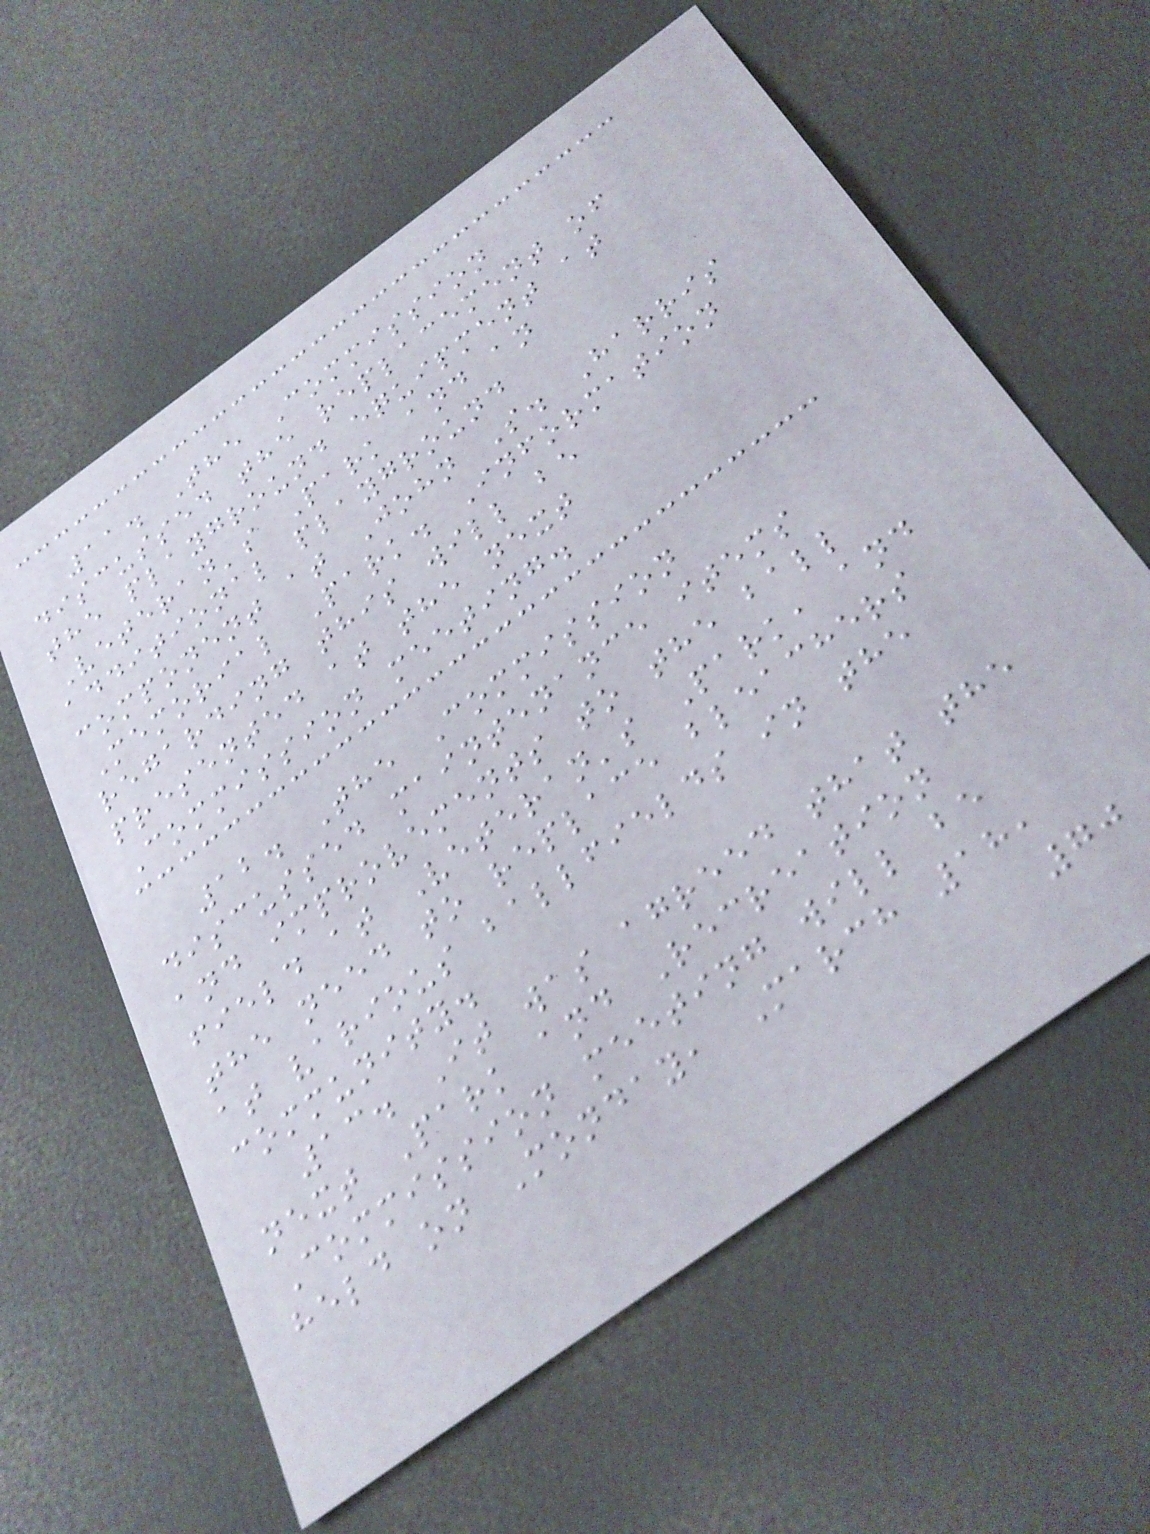11. The Commission
discussed the replacement of
the playground equipment at
Veteran's Park and an
additional playground
component at John S. Harris
Memorial Park. Information
regarding this will be
presented at the next
Commission meeting.
12. The Commission
discussed maintenance items
and improvements to the ball
field at Veteran's Park, and
the need to replace bleachers
at various ballfields in the
community.
13. It was agreed that the
next Park and Recreation
Commission meeting will be
held on Monday, March 18,
70
